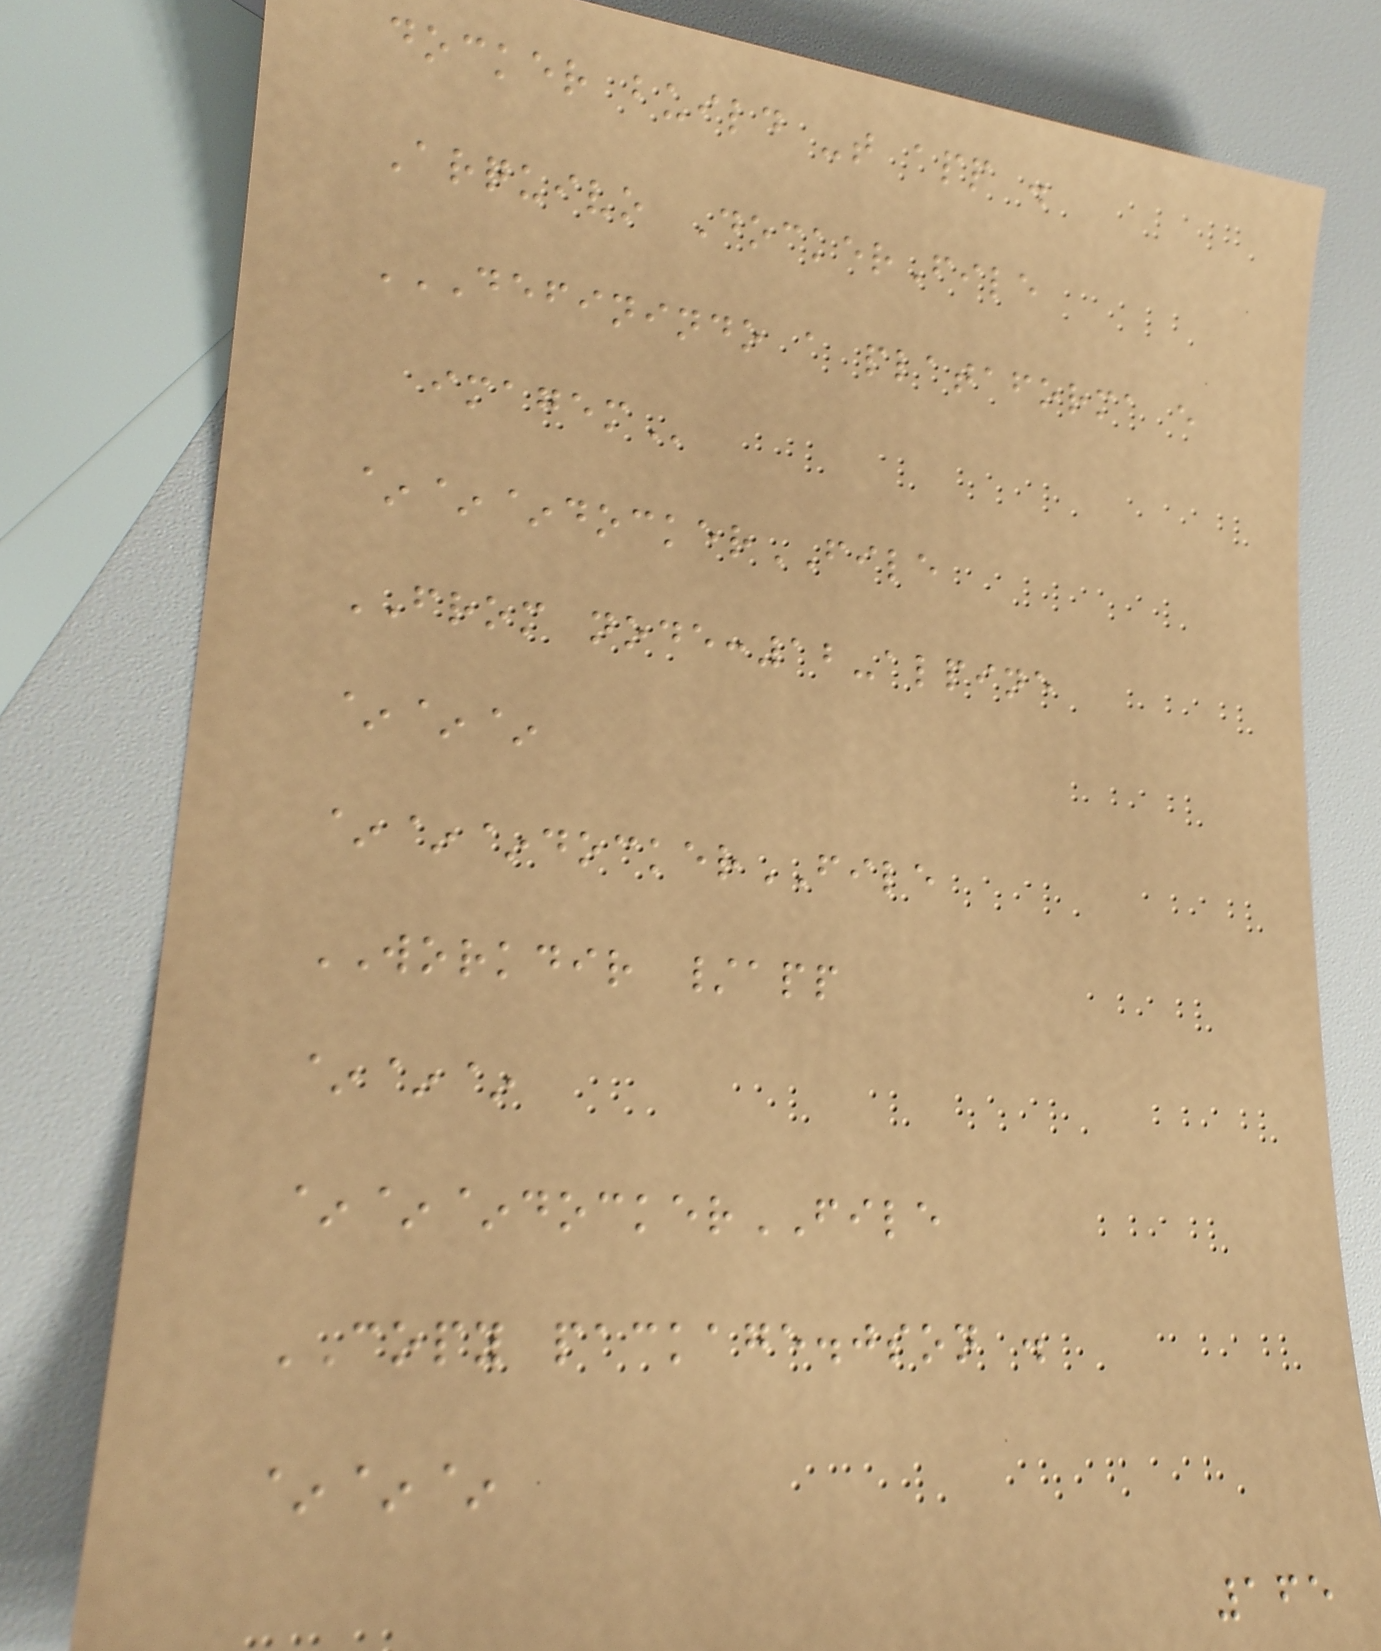docker build -t app .
Arquivo DockerFile
DEFININDO A PLATAFORMA E
IMAGEM
~~~dockerFILE
FROM node:12-alpine
~~~
~~~dockerFILE
WORKDIR /app
~~~
~~~dockerFILE
COPY package.json .
~~~
165
